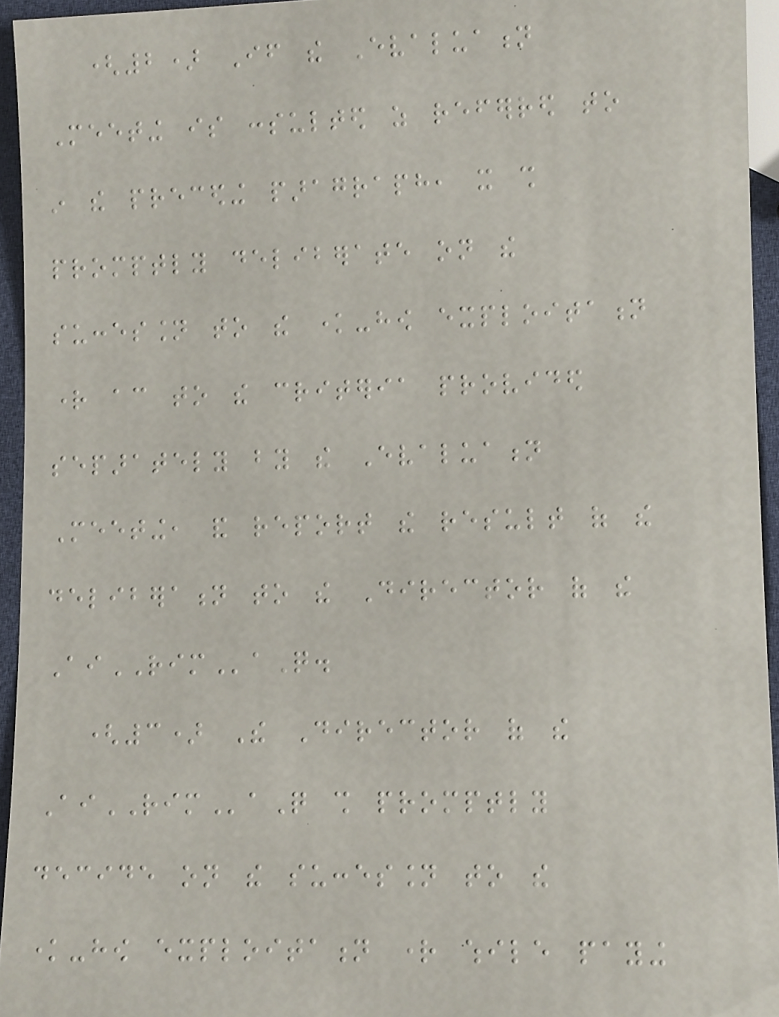(2) If the Evaluation
Meeting is consulted as referred to
in the preceding paragraph, it shall
promptly deliberate on the
succession to the know-how exploitation
right according to the criteria provided
separately by the Evaluation
Meeting, and report the result of the
deliberation to the Director of the
AiRIMaQ.
(3) The Director of the
AiRIMaQ shall promptly
decide on the succession to the
know-how exploitation right while paying
